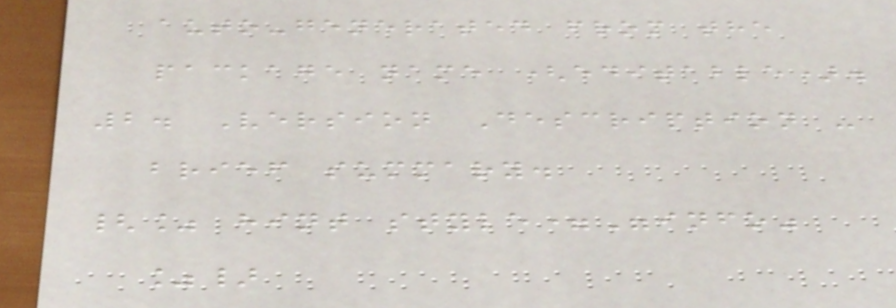auto-generated from the
package name (editable).
2. Version Description -
brief summary.
{% hint style="info"
%}
